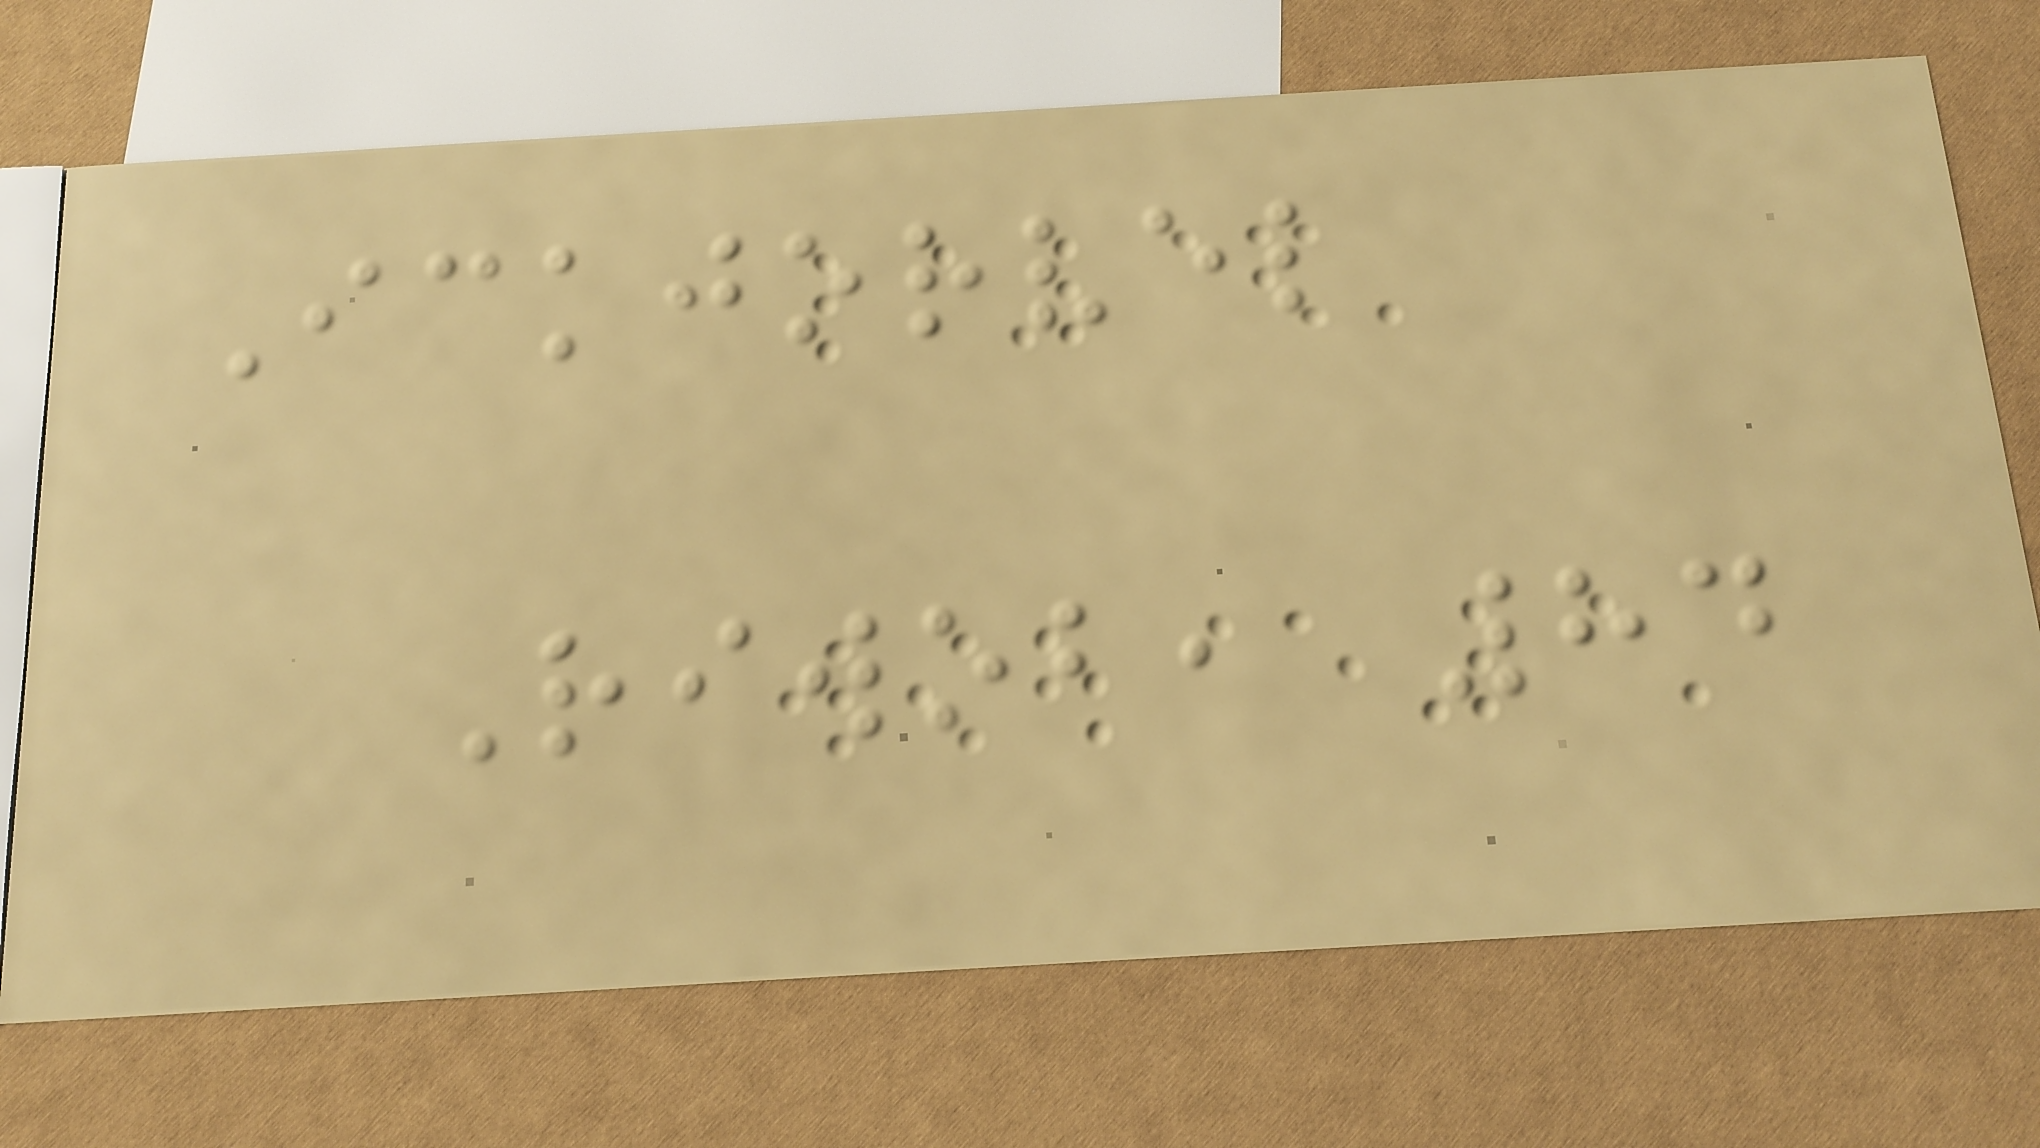Ickjorvel
Riwob, 84
